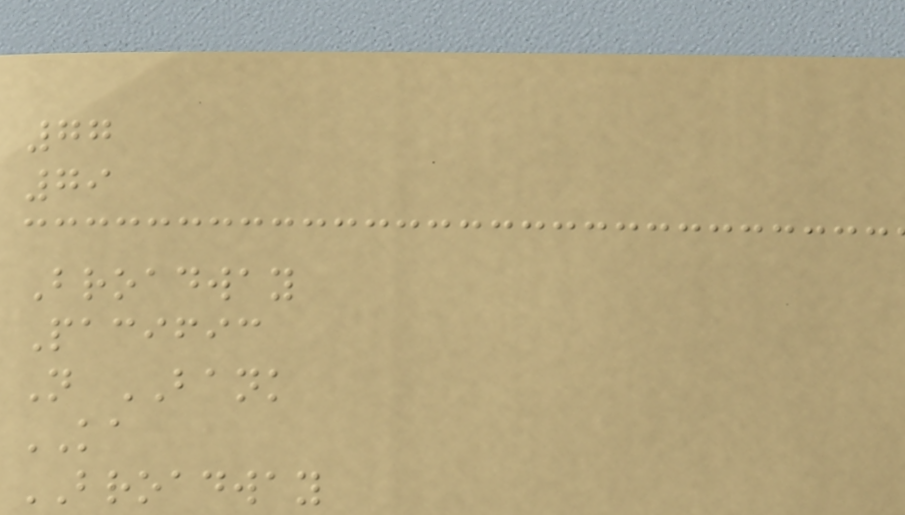77
79
Broadway
Pacific
N BANK
KA
BROADWAY
